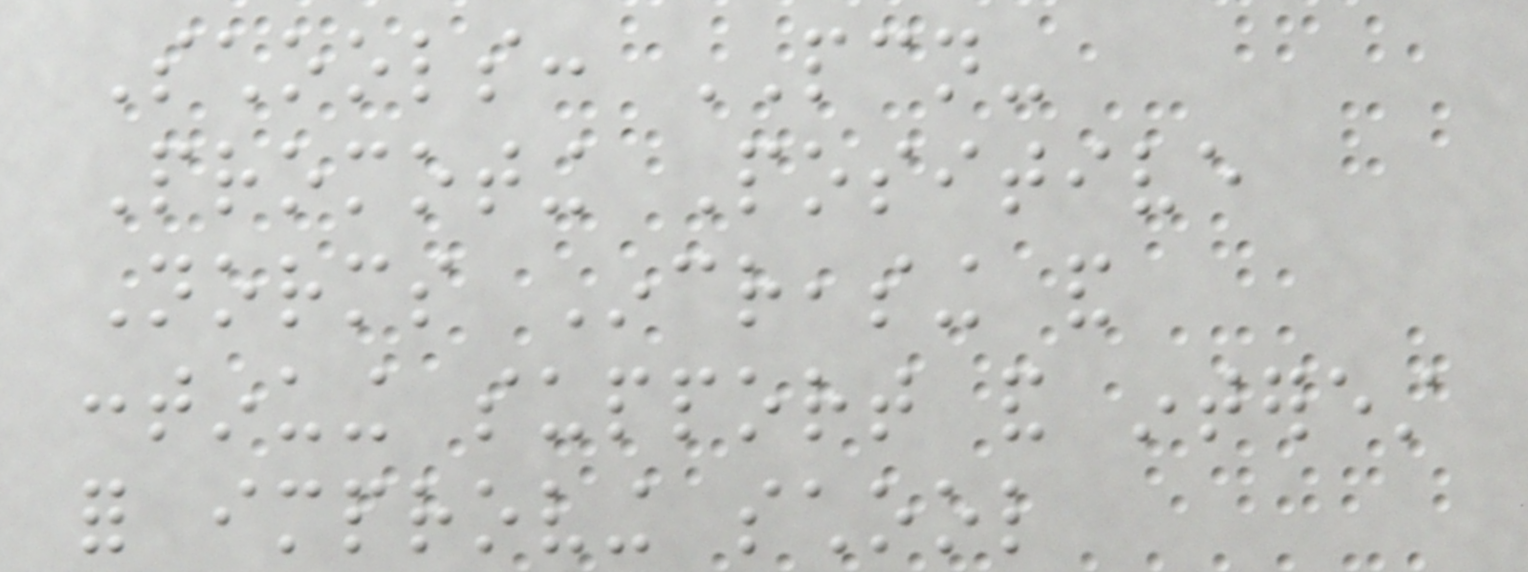Schools: PCN-
Promoting Positive
Norms Increasing and
continuing support and interest
for improving school
